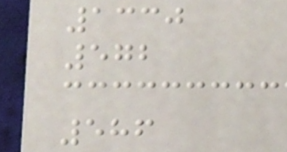1330
572
586
